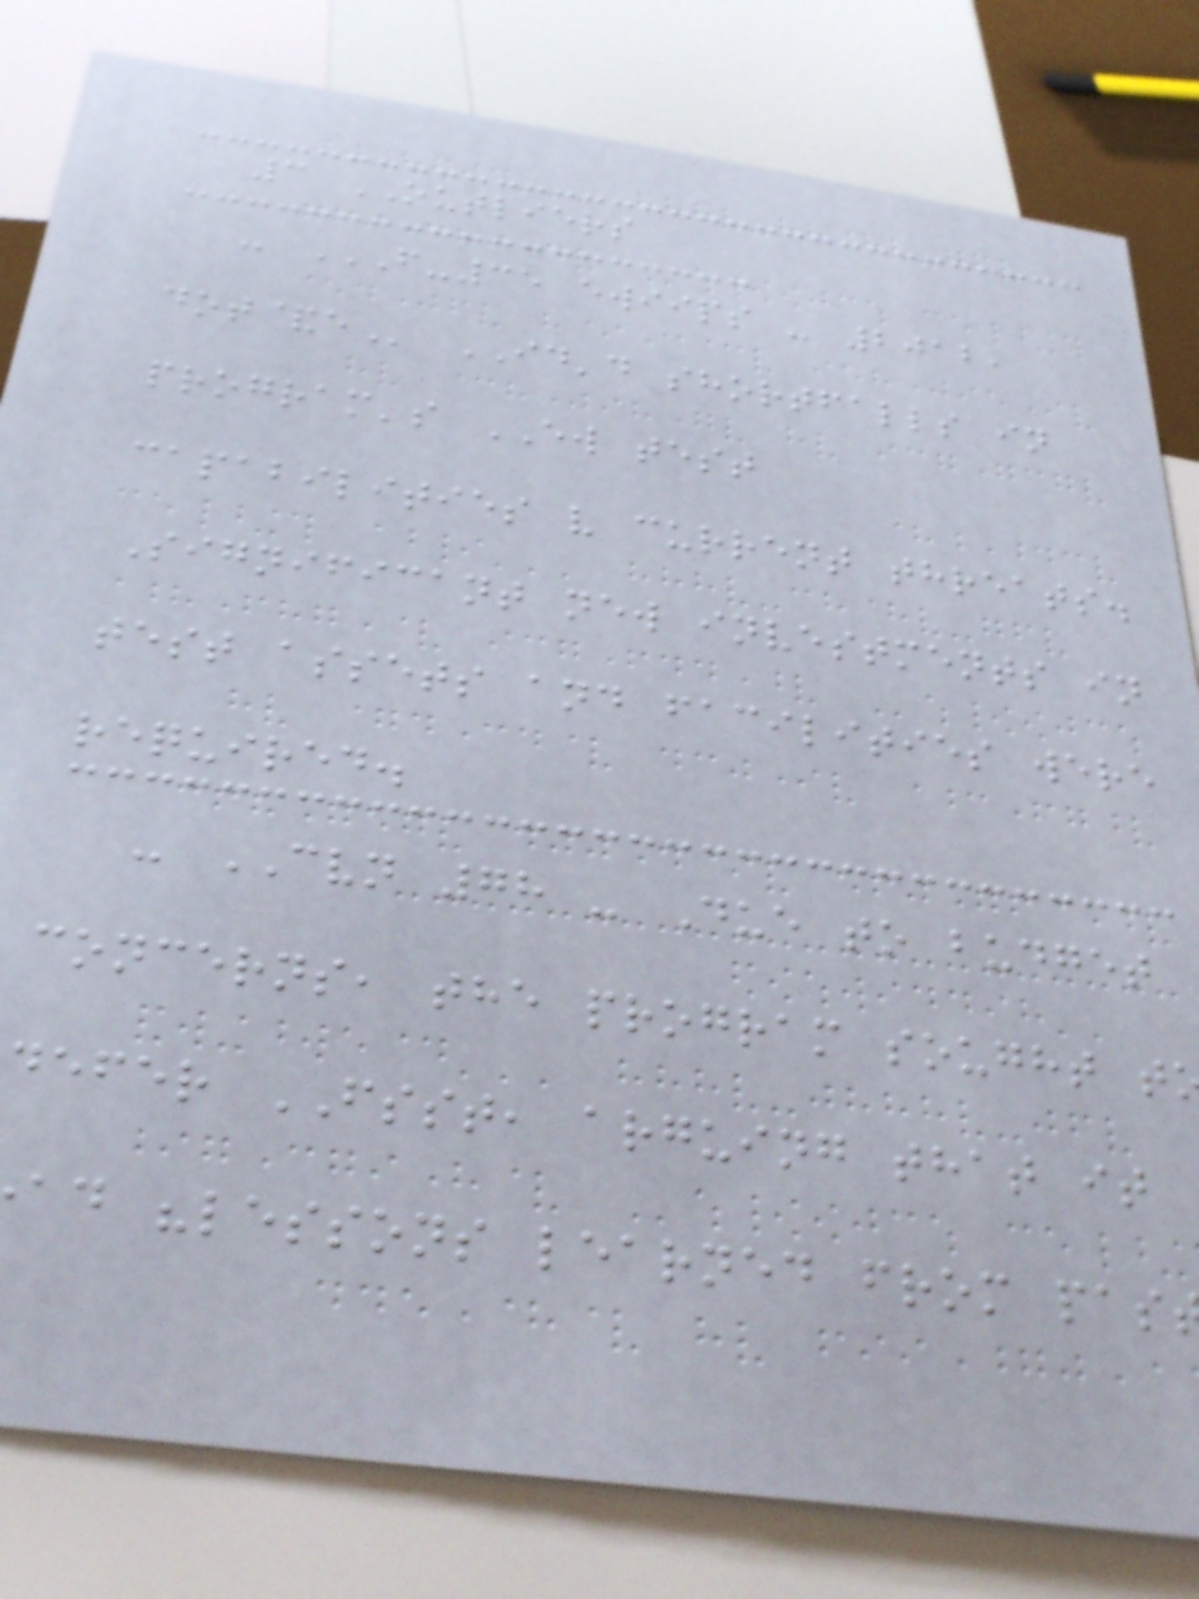3 OUTLIERS
- F-35 EWIIPS - 2012,
ID'd shortfalls in
program's EW test
capabilities v current threats.
Significant new investments in
test assets and facilities were
required.
- CVN 78 - Due to budget
concerns, the program sought t
defer FSST, arguing that it
ad "lessons learned from pas
